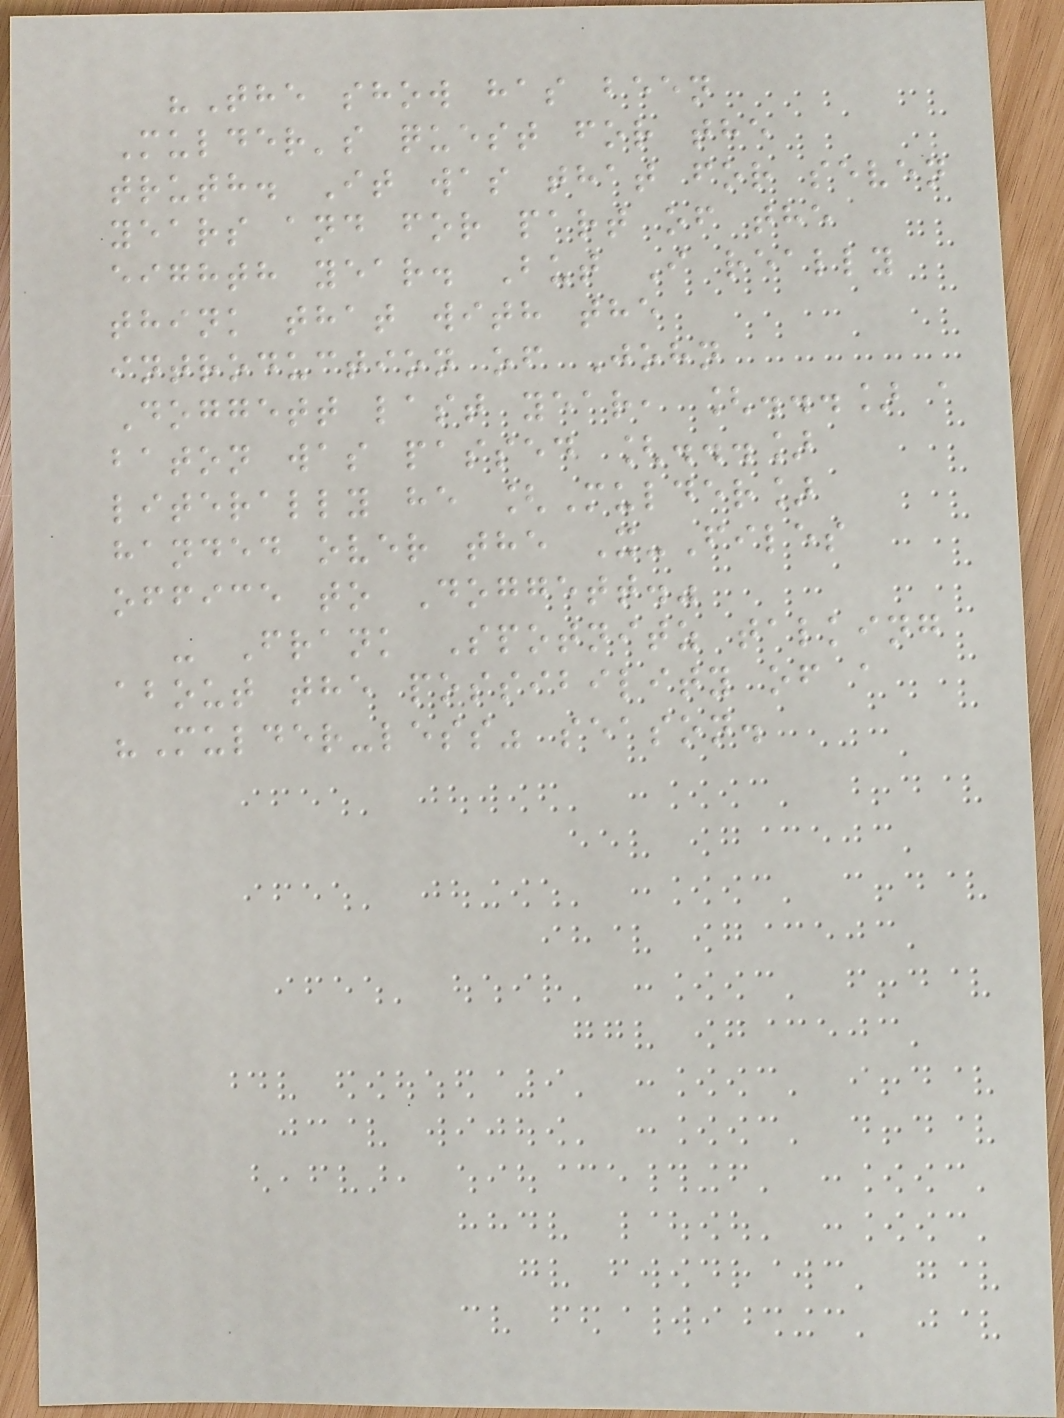"The show has been
Mulder's quest for the
truth. It was that for seven
years and for part of the
eighth year. But I really
think that with the
introduction of John
Doggett last year, [...] a
baton was passed [...]
literally he [Mulder]
handed over the X-Files
office to Doggett."
- Frank Spotnitz talking
about the possibility of a
"Mulder-less" season.
